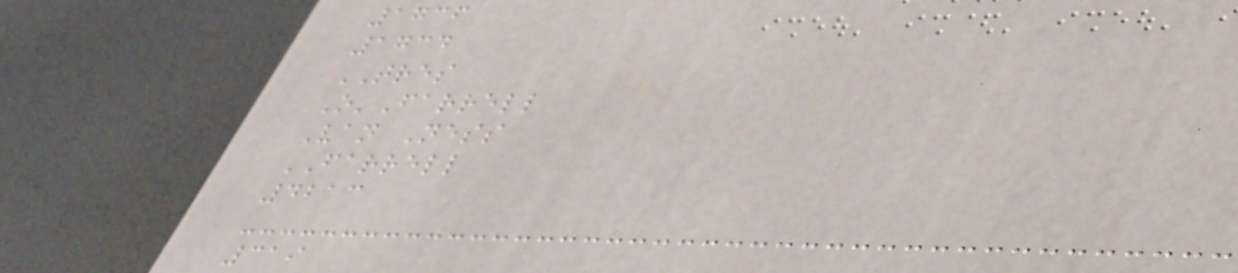1736
1734
TRES
O'Farrell
Van Ness
FARRELL
4213
319
